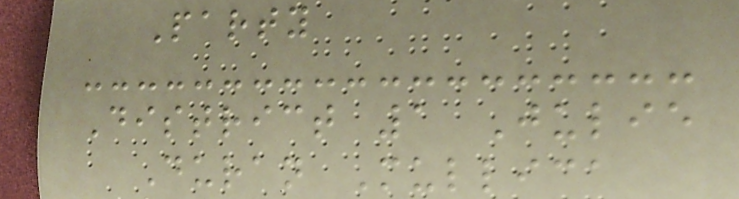Party
District 1 Julie
Duran Mullica
